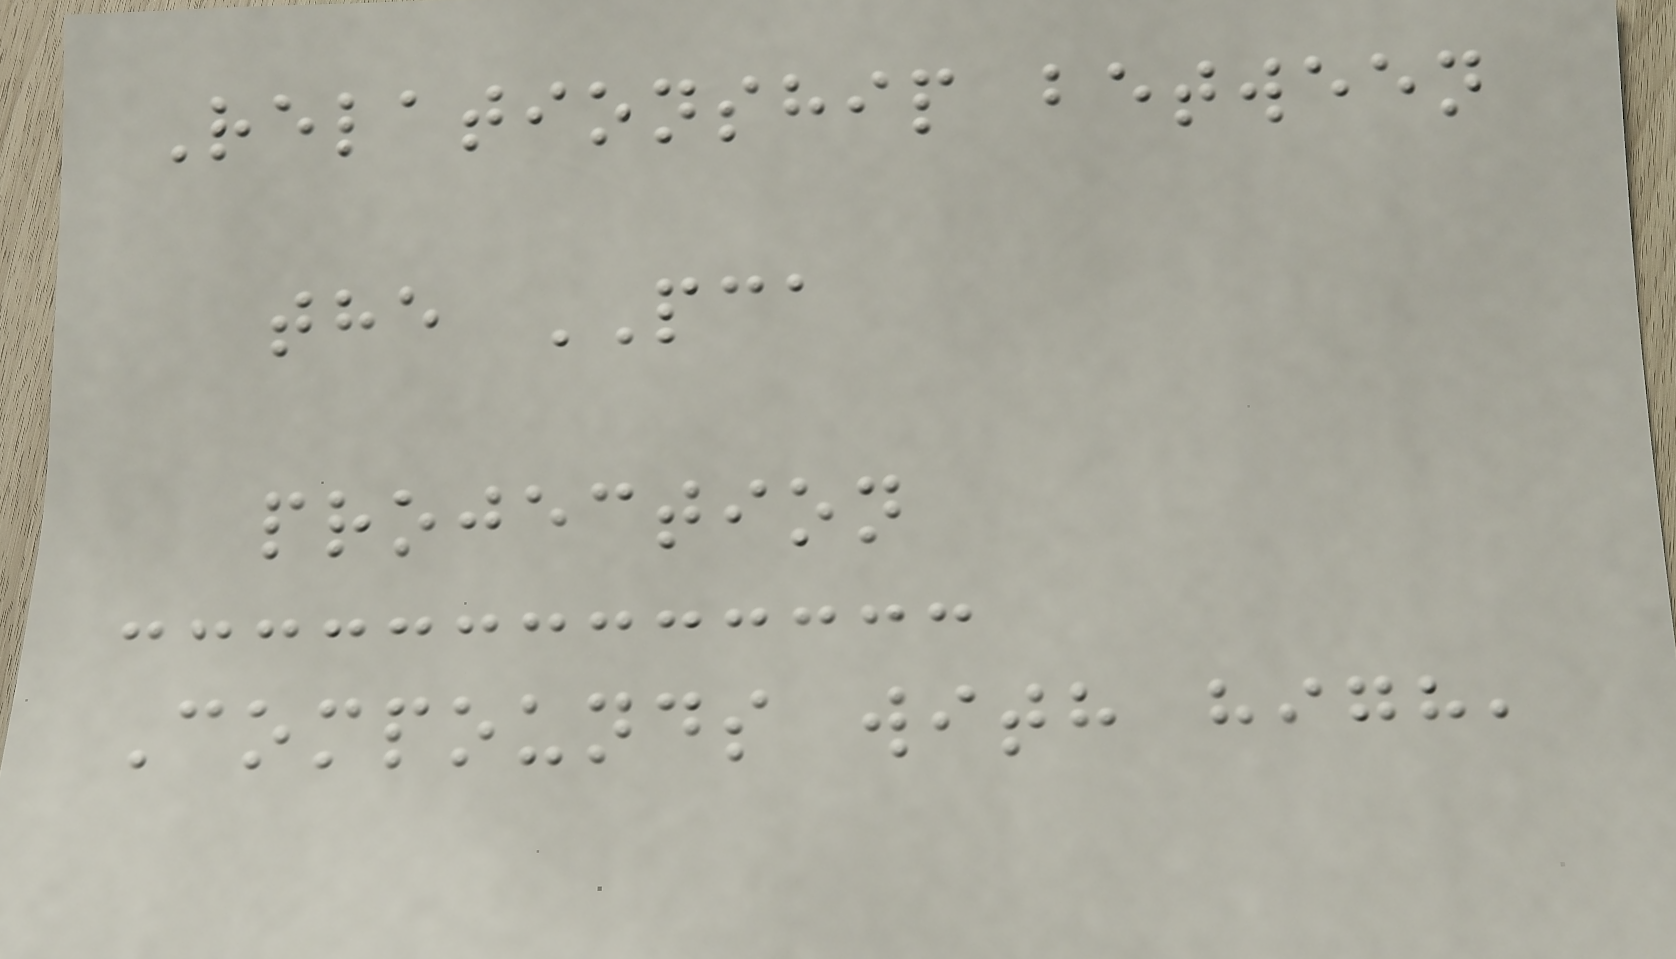Relationship between
the PCA
projection
Compounds with high,
